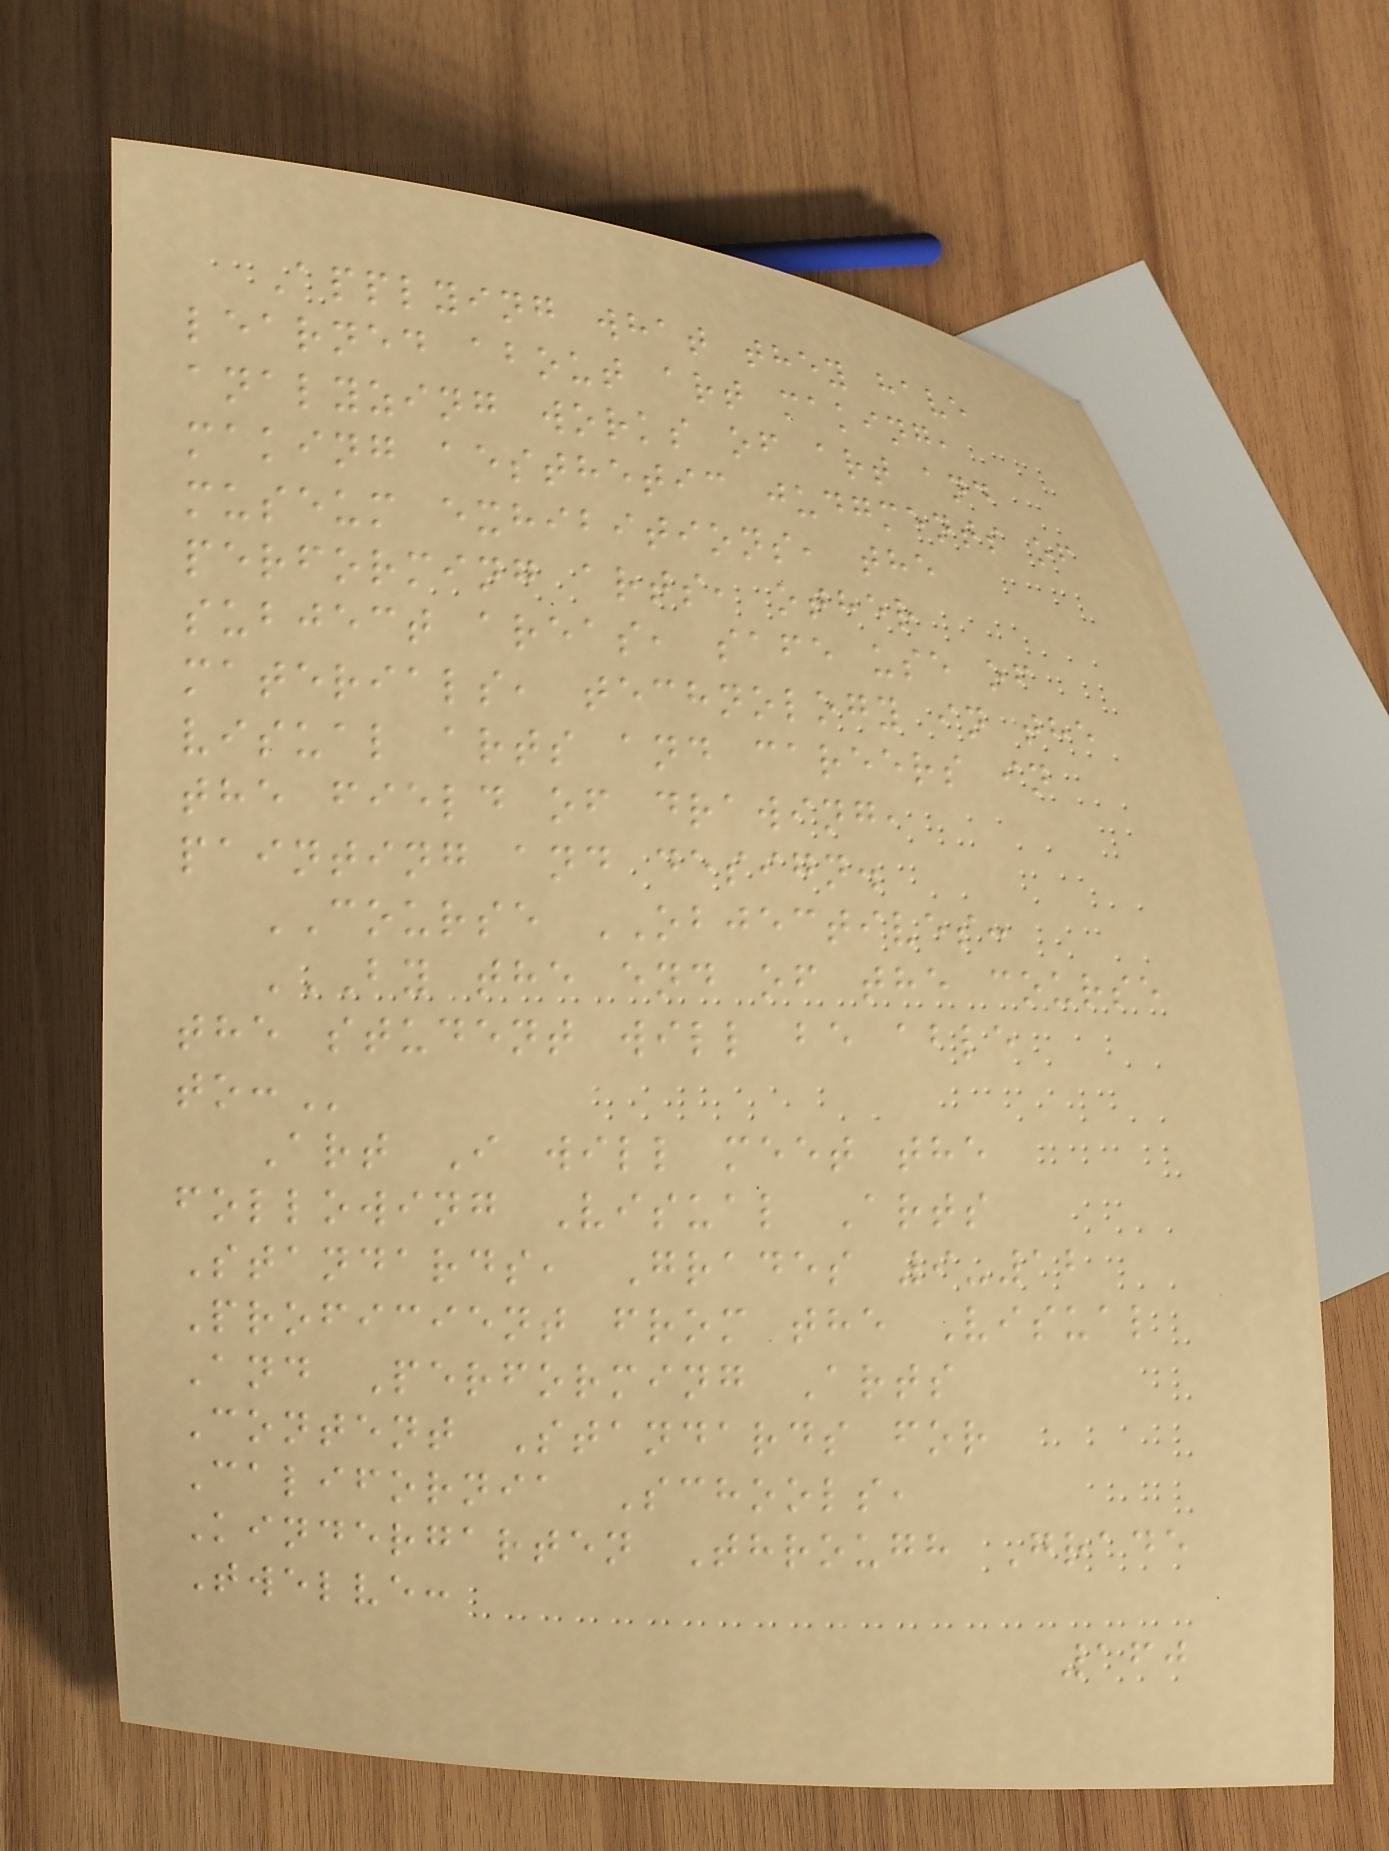Applying what they have
learned about art making,
analyzing works of art and
making aesthetic judgments of
museum exhibitions, the
performing arts, other
subject areas, safe use of
materials, technology in the
visual arts and careers in
the field of drawing,
painting and design.
COURSE OBJECTIVES:
BY THE END OF THE COURSE
THE STUDENT WILL BE ABLE
TO:
Art I will meet the
following Visual Arts
Standards, Grades 9-12
Proficient from the Visual
And Performing Arts
Content Standards for
California Schools,
Kindergarten Through Grade
Twelve:
160
